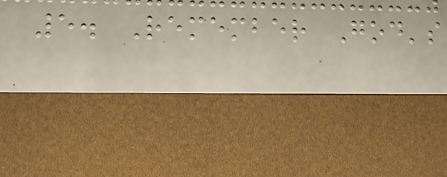5. Remember God's
